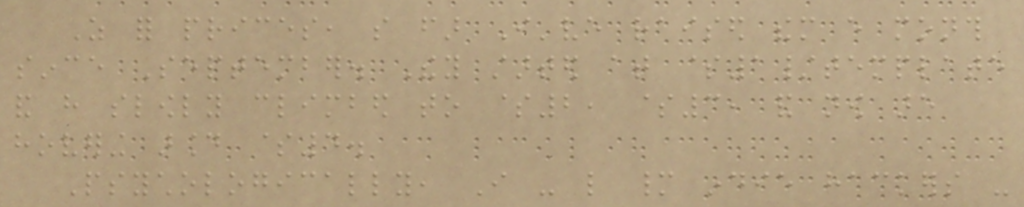As for prices, so far I've raised them every month
since September. They started at $1/template
and have slowly climbed to $2, $3, and now are
hovering around $4.
Psychologically, I - like many indie hackers -
